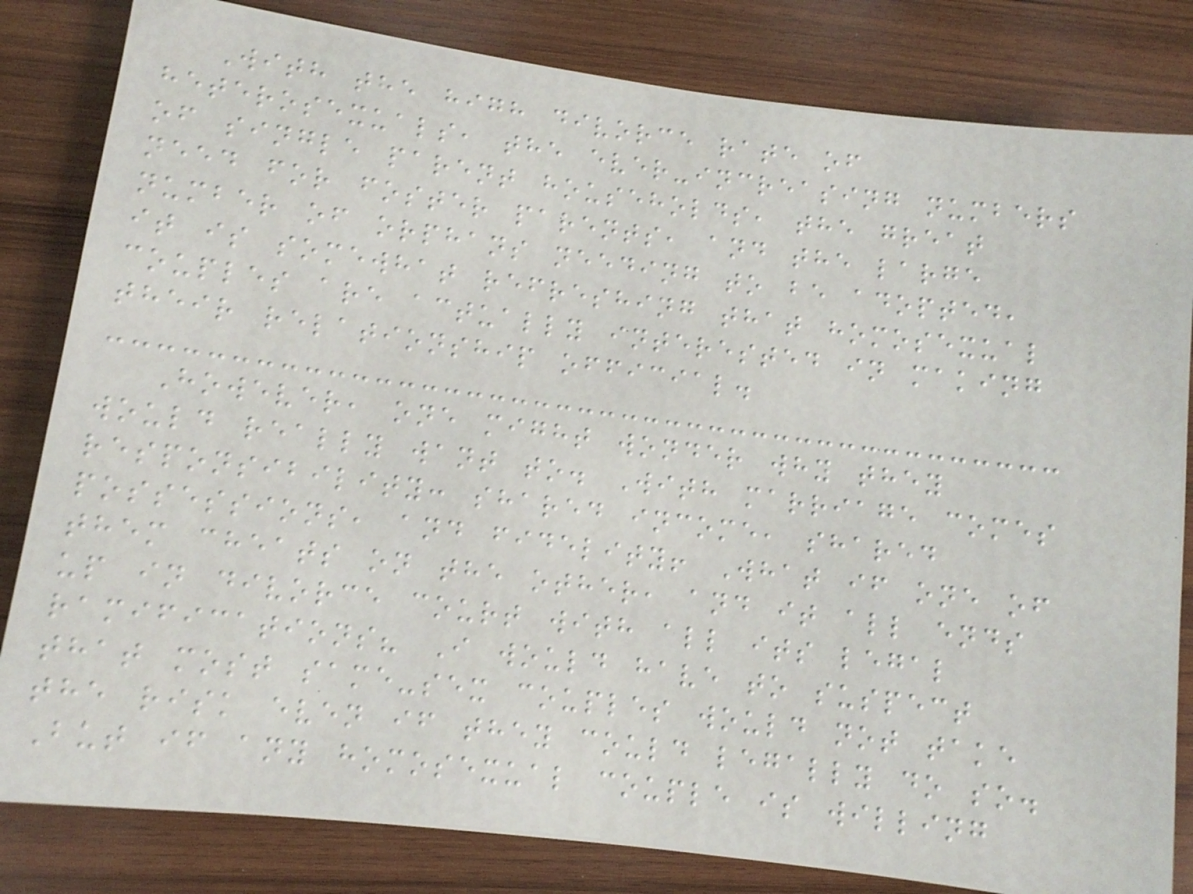With the high divorce rate of
heterosexuals, the ever-increasing numbers
of single parent households, the great
need for foster parents, and the large
number of orphans needing to be adopted,
it is somewhat refreshing that homosexual
couples are actually interested in making
their relationship official.
However, one might wonder why they
would really want to. With marriage comes
responsibility: shared income, shared
possessions, and fidelity! What if one of
them cheats on the other, and it all ends
up in divorce court with all its legal
ramifications? I would have to suspect
that most same-sex couples would not take
the risk even if they could legally do so.
But if any homosexual couple is willing
